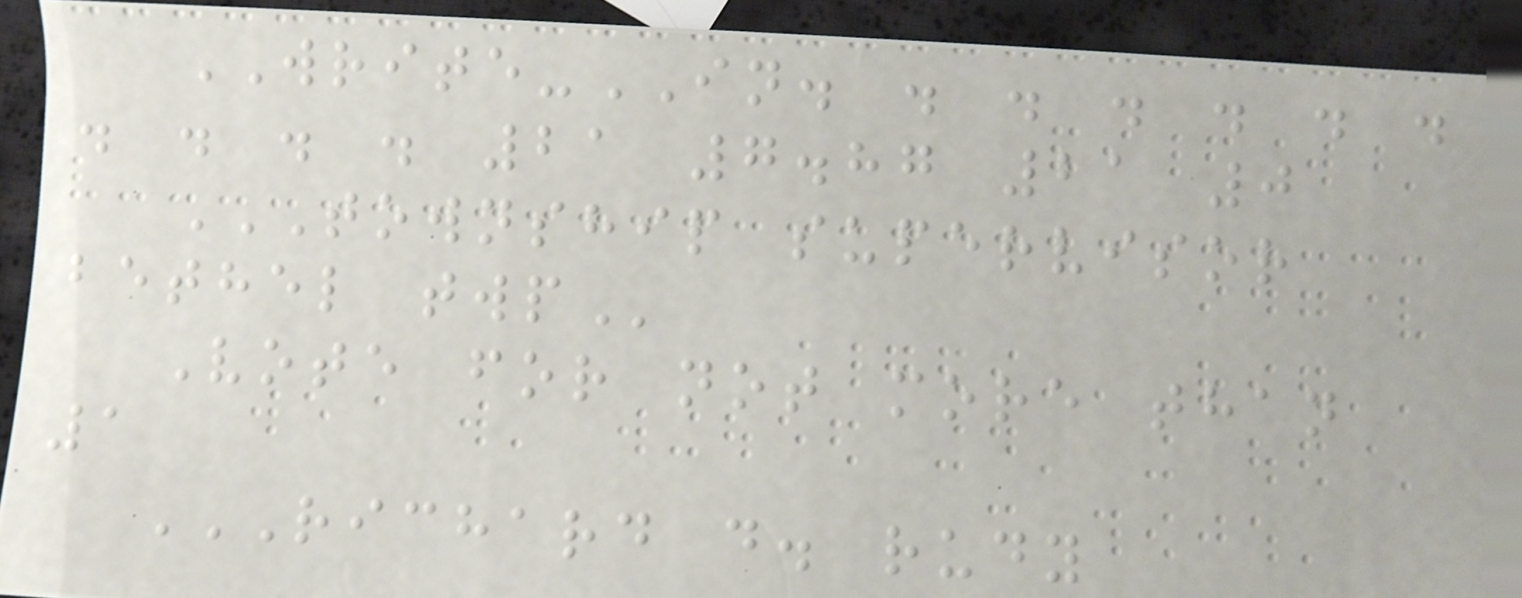WRITE-IN. . . . . . .
. . . . 21 7.87 21 0
TOWNSHIP SUPERVISOR
BETHEL TWP
Vote for not more than
1
RICHARD D. RUDY
